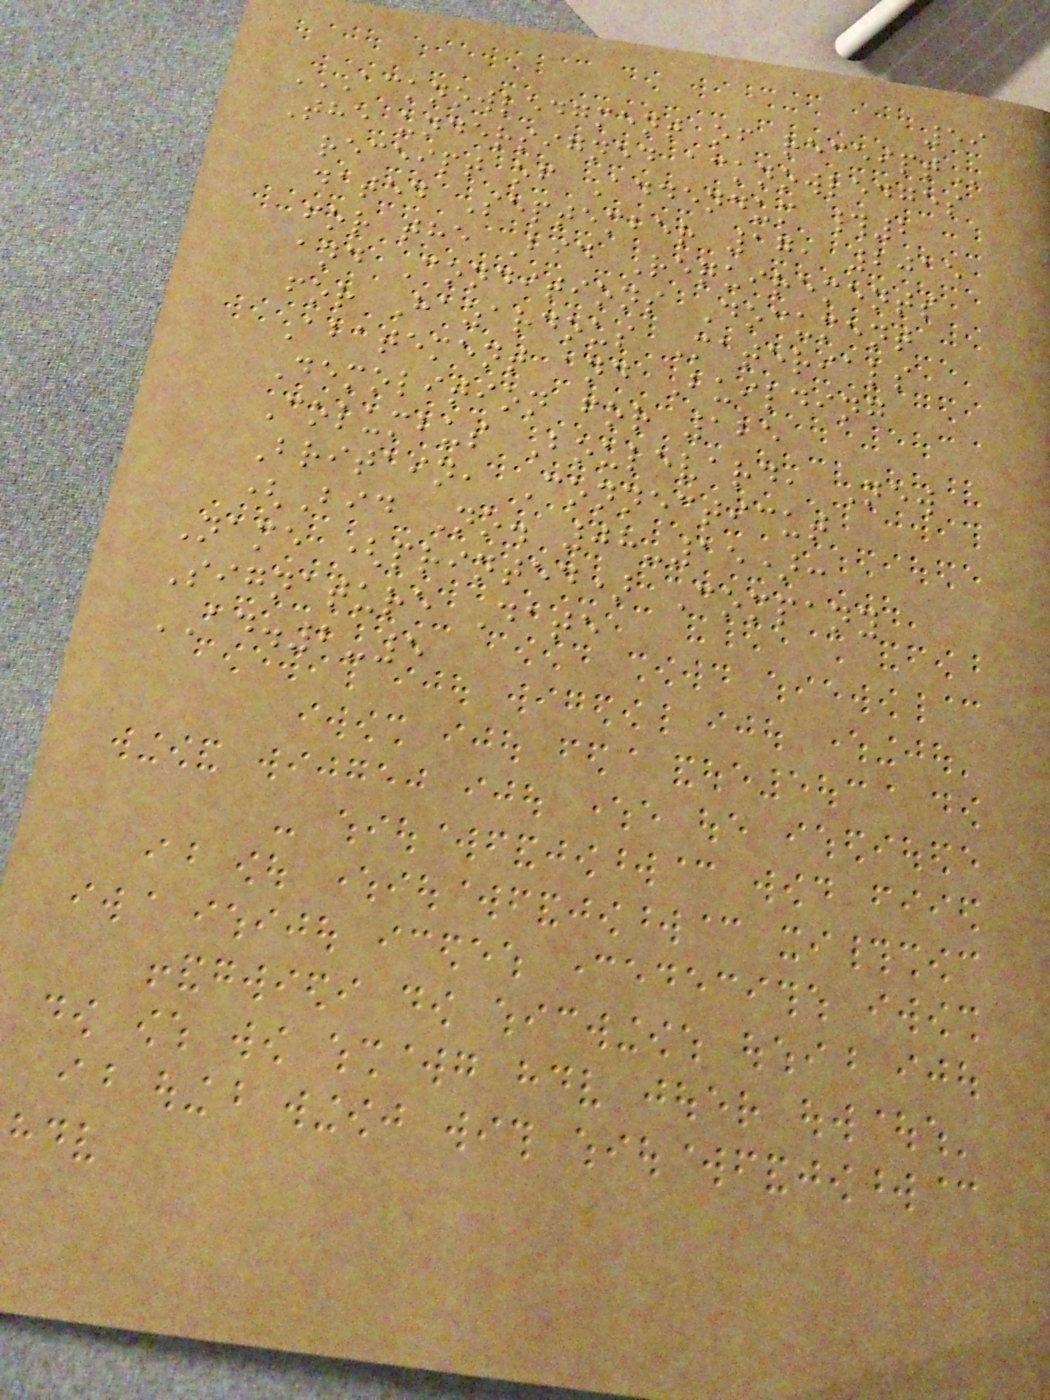59
ACKNOWLEDGMENT OF RECEIPT
The undersigned acknowledges
receipt of Addendum #2
dated September 17, 2015
for the Bid Requirements
and Conditions Document
for Hazardous Materials
Abatement and Building
Demolition for 125
Columbus Boulevard, New
Britain, Connecticut
(Bid No. 08-15):
Name (printed) Company
Signature Date
AD.2-5
